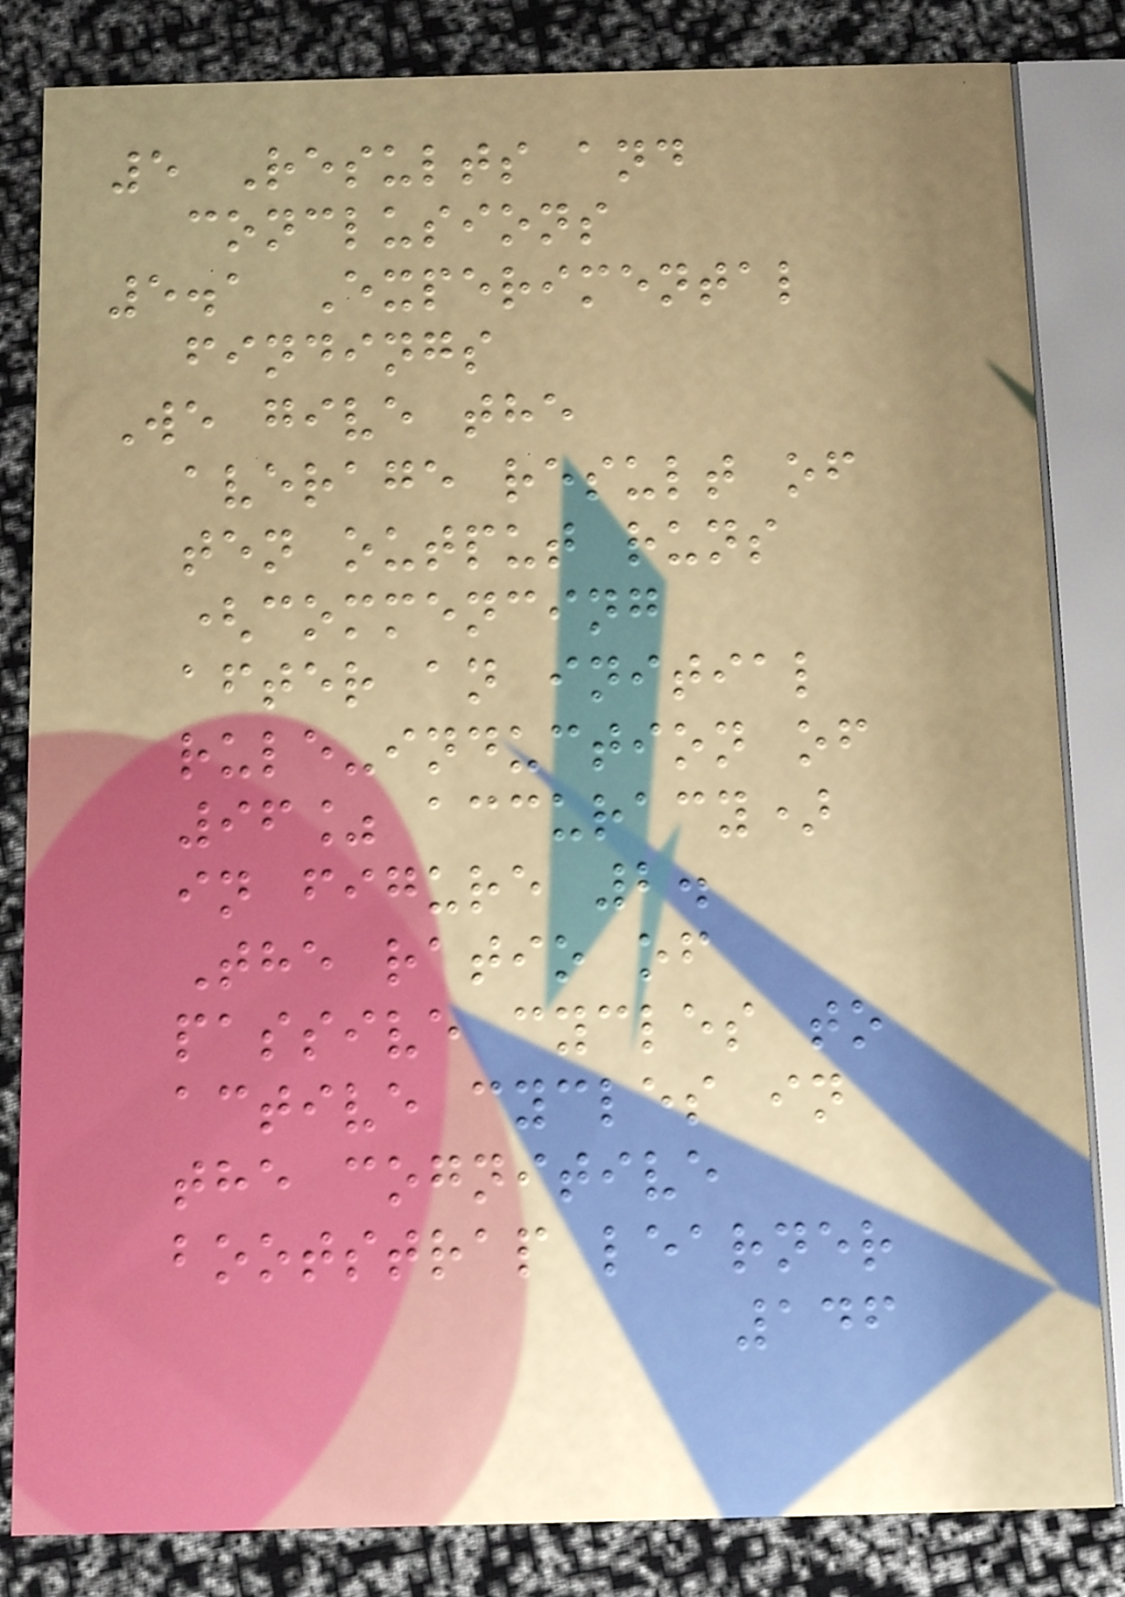5 Results and
conclusions
5.1 Experimental
findings
We give the
average result of
ten output runs
(commencing
after an initial
rule-induction of
96% accuracy)
in figure 2.
The ratio of
passive cycles to
active cycles in
the cognitive
bootstrap learner
146
